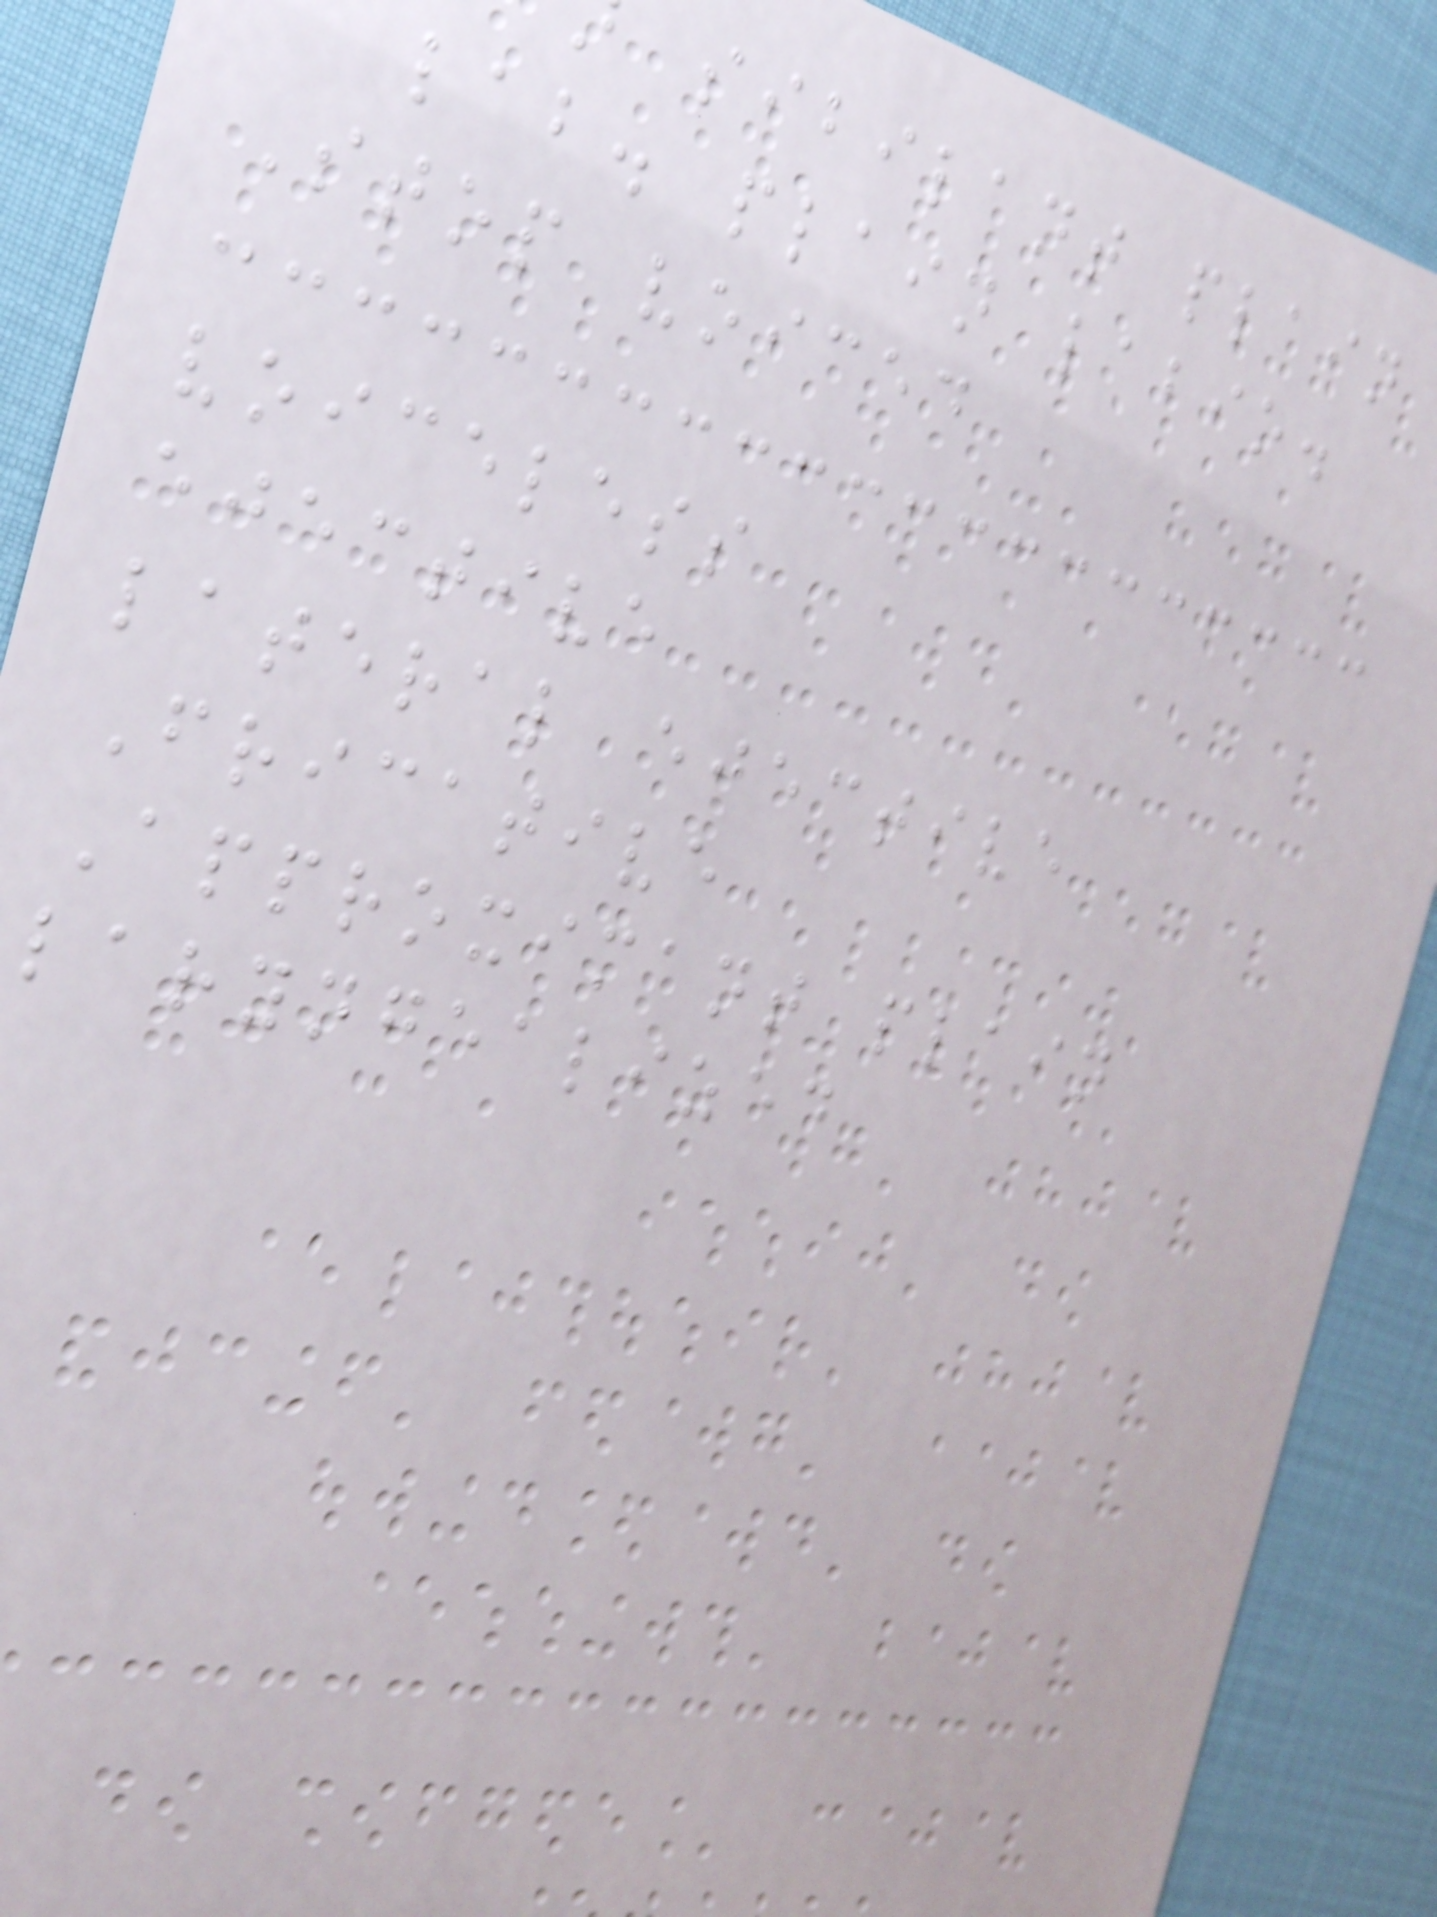sibilant plain
lab. plain labio.
Stop voiced
voiceless
ejective
lateral ejective
Fricative
Approximant plain
laryngealized
